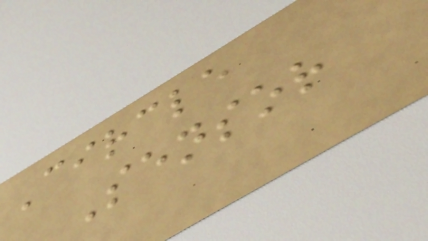Circle
Sensor
